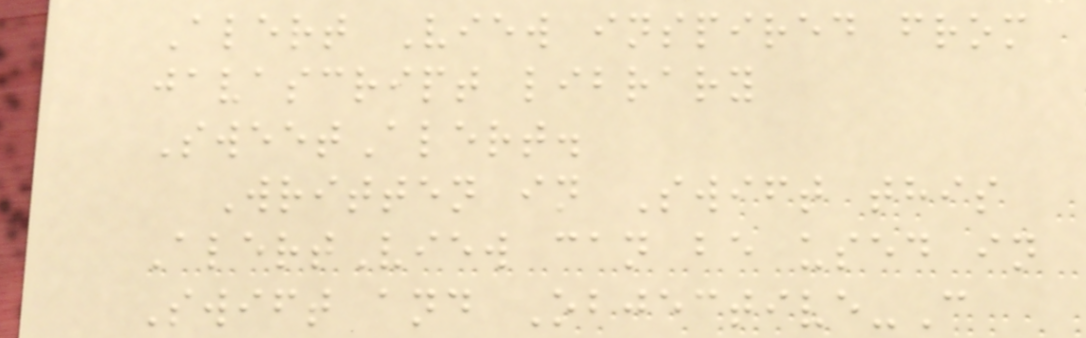Alert View inspired from
javascript library
SweetAlert.
Written in Swift this
AlertView can be used in
Swift and Objective-C
